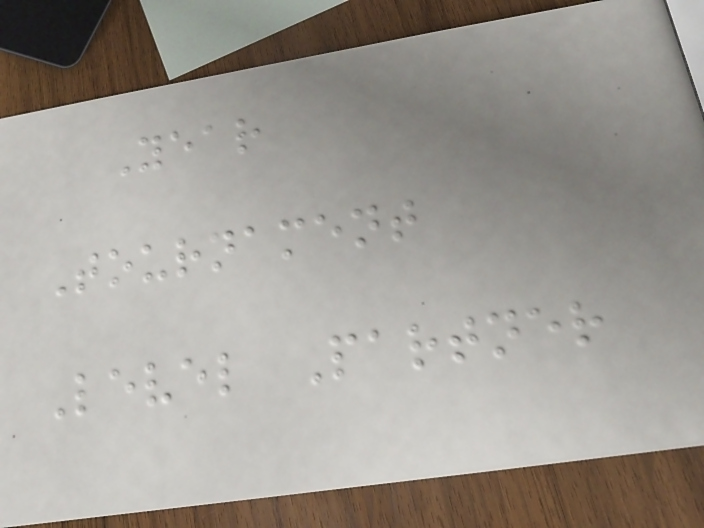Year
Tournament
Level Partner
